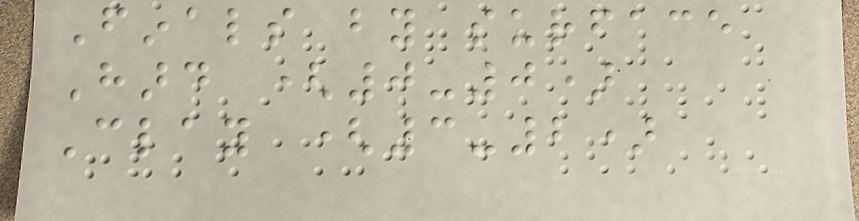Finals by surface
Hard (0-0)
Clay (3-2)
